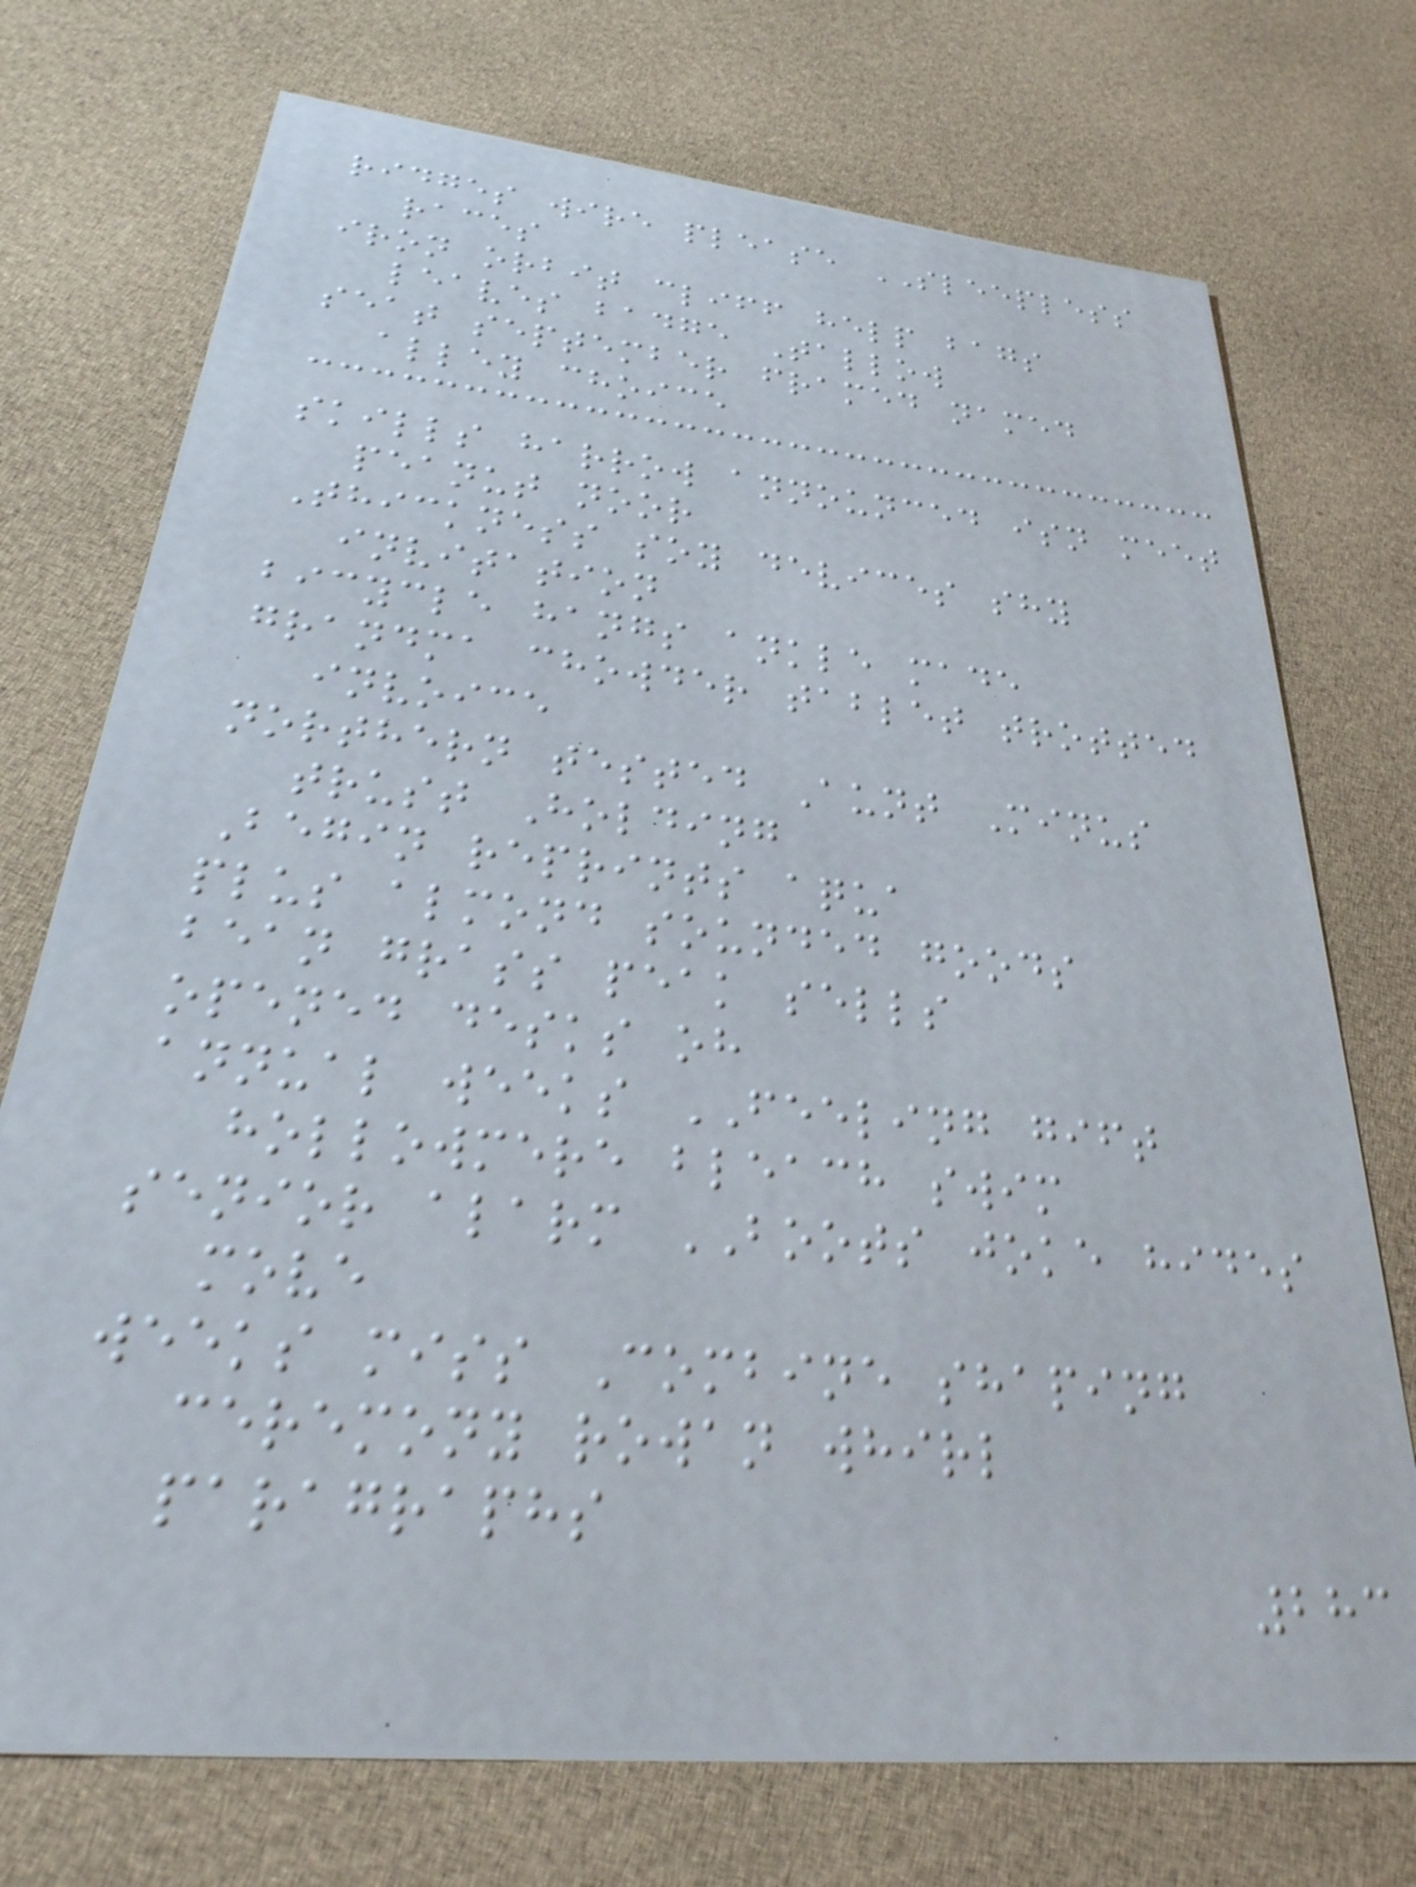ridges wire please SLEEPLESS
races
iron orbit cliff help bags
leaves badge Tallow
seat september framed named
alley choice
skills harrow announced isn meet
peanut noor
Thickness soy devices shy
invitation
bicycle hangs ankle made
grandma chowder tablet trotted
invoice
northern tested Aunt Minus
trust Holding
Begin reprints aqua
plus almond sounded goods
bean grass peak sells
opened desks oh
annual weeks FEELING gift
hollowmere bleach swim
senior alarm BOOTS joke hides
move
weeks miss Combine shaping
ceremony rowan whirl
paragraphs
283
